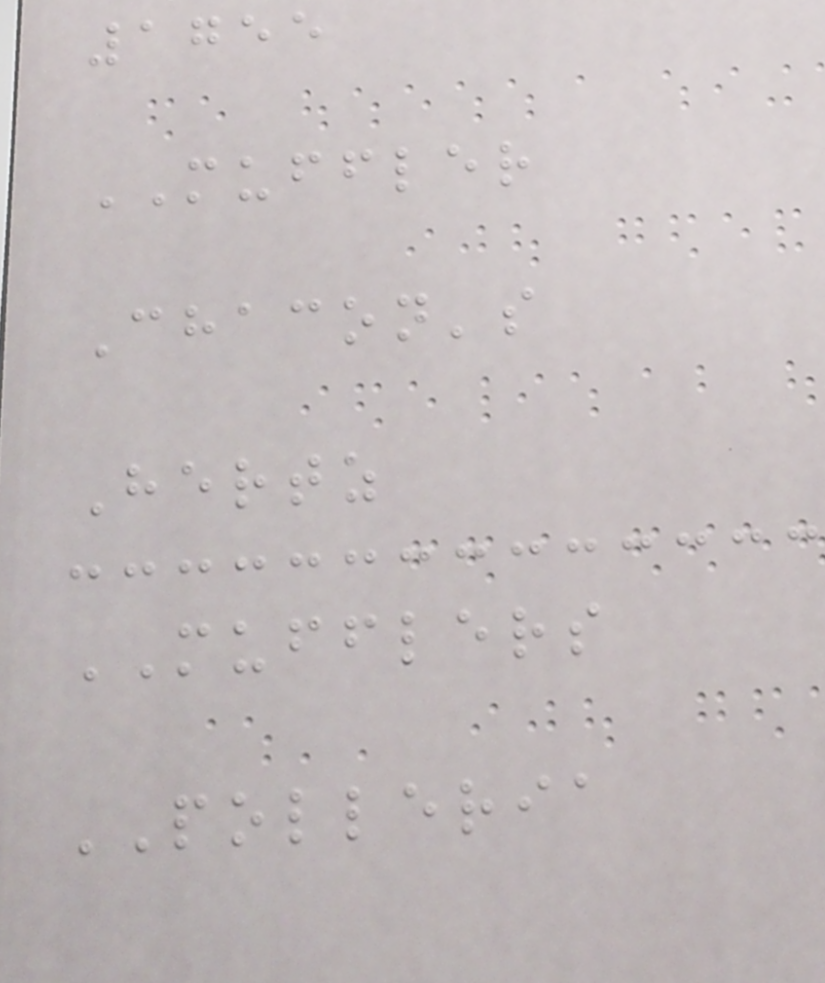1755
MUFFLER
Chacon's
Hertz
MUFFLERS
POLLERIA
